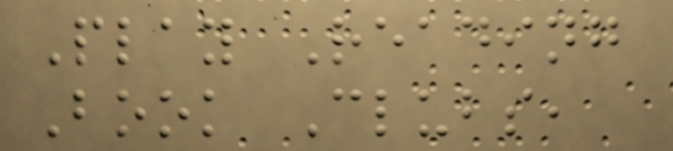Play Reading
Book Clubs,
